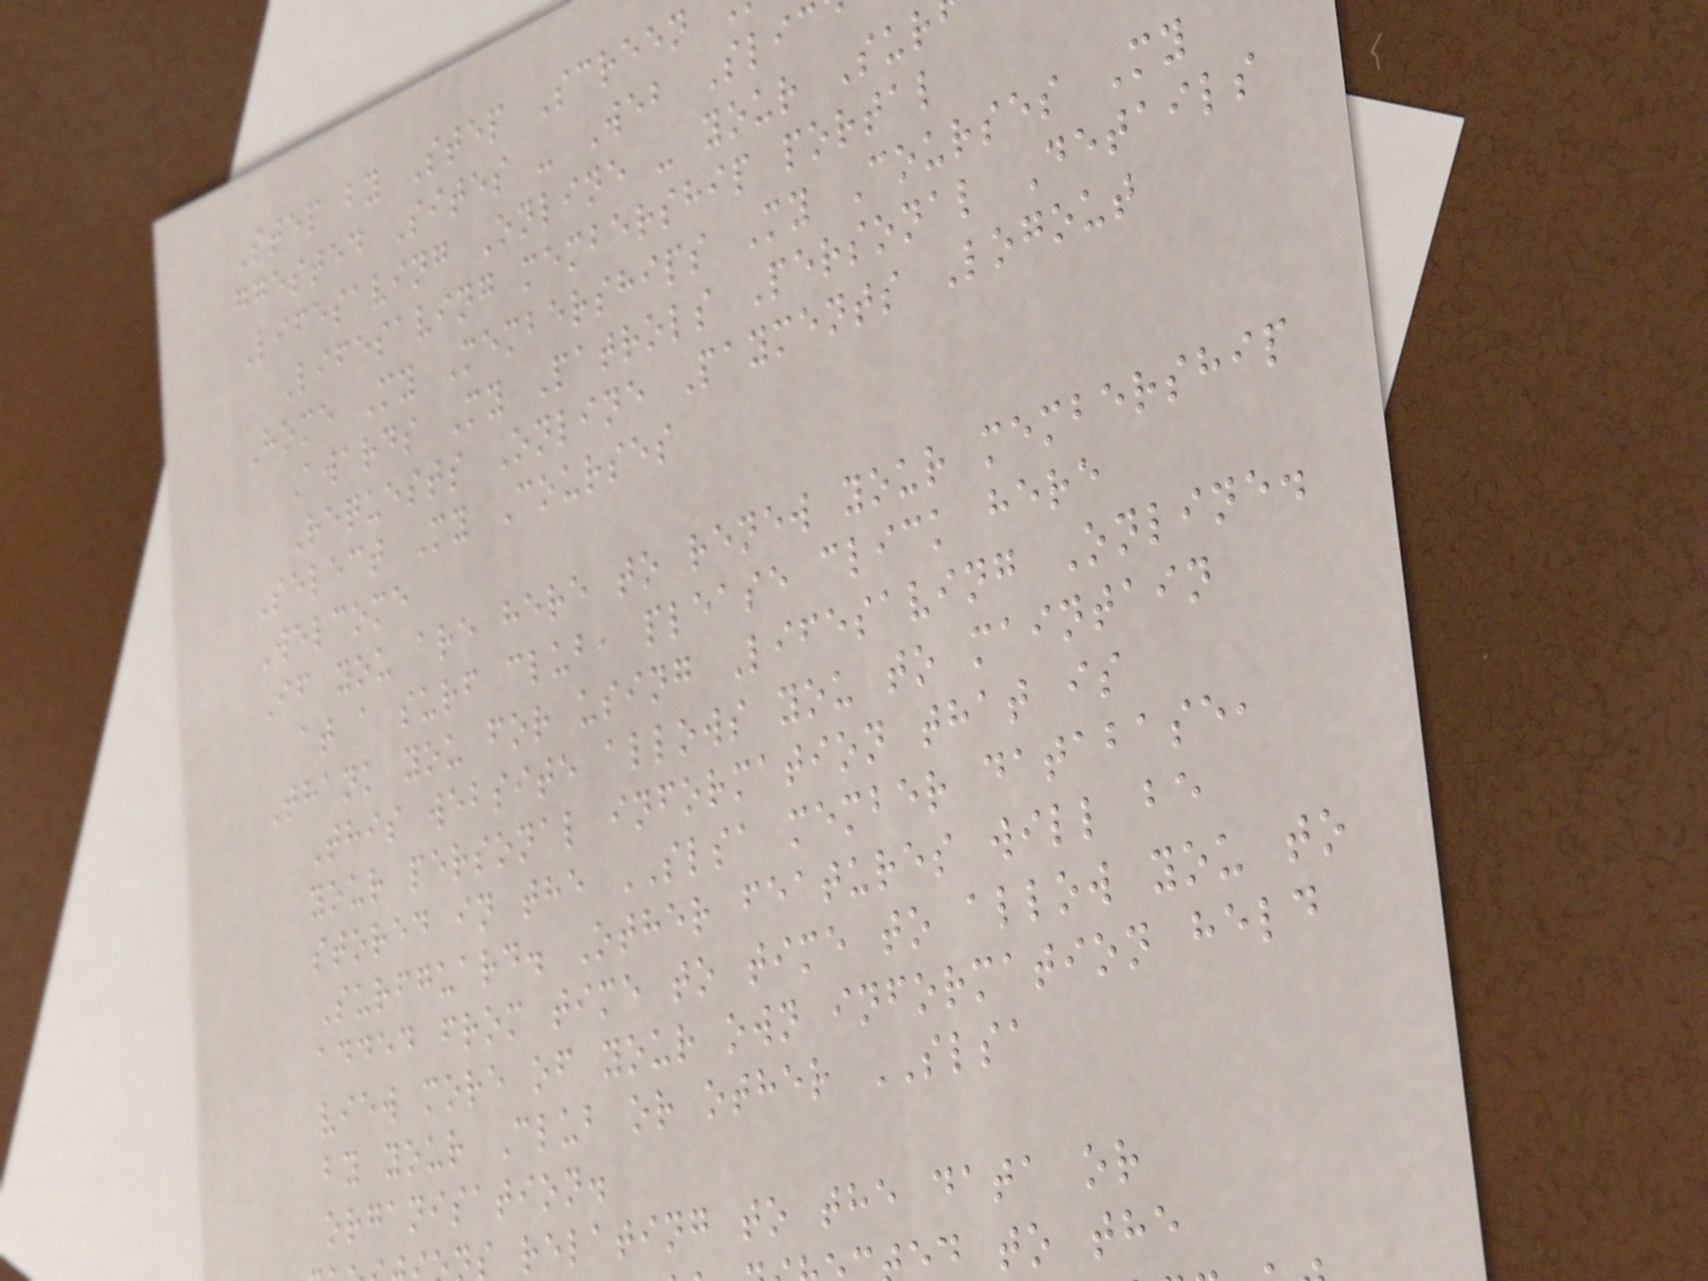Step by Step Screen
ggested Sites - Web Slic
Lifesaving Online - your Sur
Lifesaving membership portal
Home My Memberships My Courses My
Awards My Patrols Personal Details
Requests Online Payments Logout
Select My Courses
Welcome
If you are here to renew your membership
at a surf club, please click here
Thank you for using Lifesaving Online.
This website allows you to maintain
your personal information that is
stored in the SLSA member database,
Surfguard. Other features will be
added from time to time to allow you to
view more of your own information held
by your Club or other SLSA
organisation.
s relating to the data or
